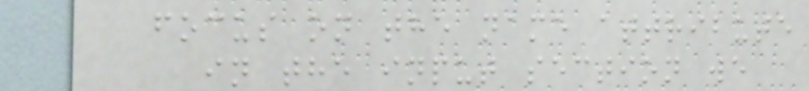focus on the name attribute
in the input section we
